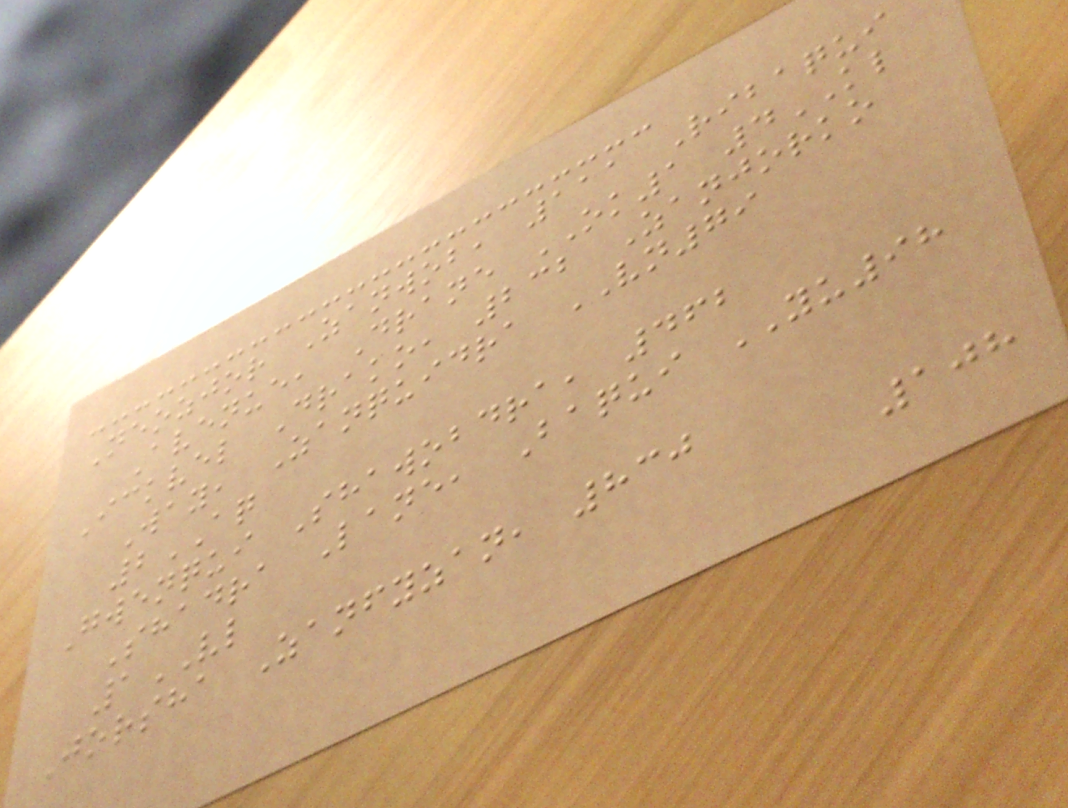Neozjor Zanwob, 111 Ribaqui
Avenue, Drane OK1 4KL
Ickvel Drako, 232 Zanjorko
Way, Zanquidra VN79
2AQ
Gwenqui Shawobdra, 462
Shadra Lane, Baqui YU98
1VL
Jorsha Zanfyzan, 830
108
